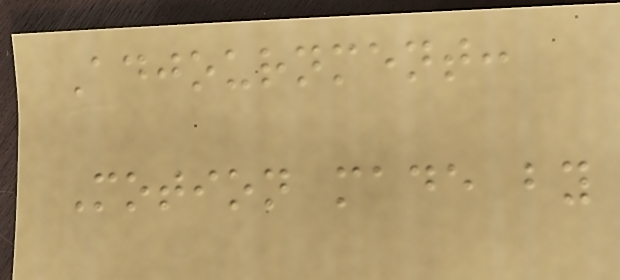Adjournment:
Motion made by
